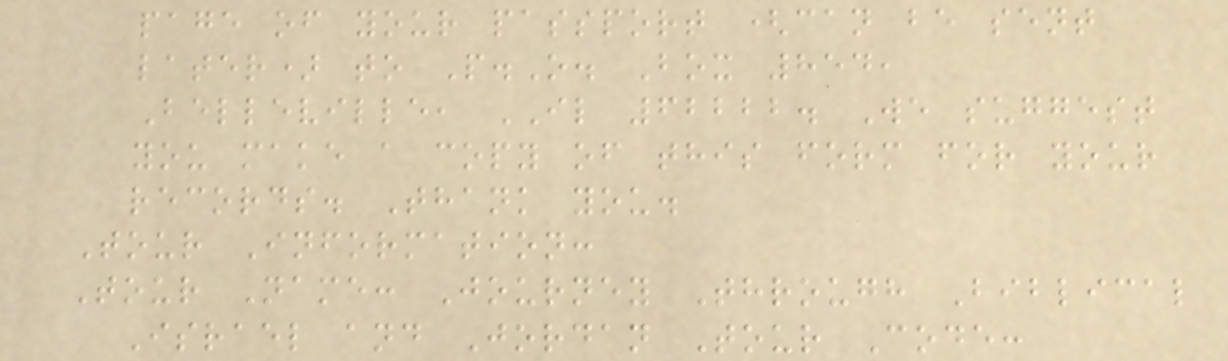page of your passport (can be sent
later) to P.O. Box 854,
Belleville, IL 62222. We suggest
you make a copy of this form for your
records. Thank you.
Tour Information:
Tour Name: Journey Through Biblical
Israel and Jordan Tour Code:
